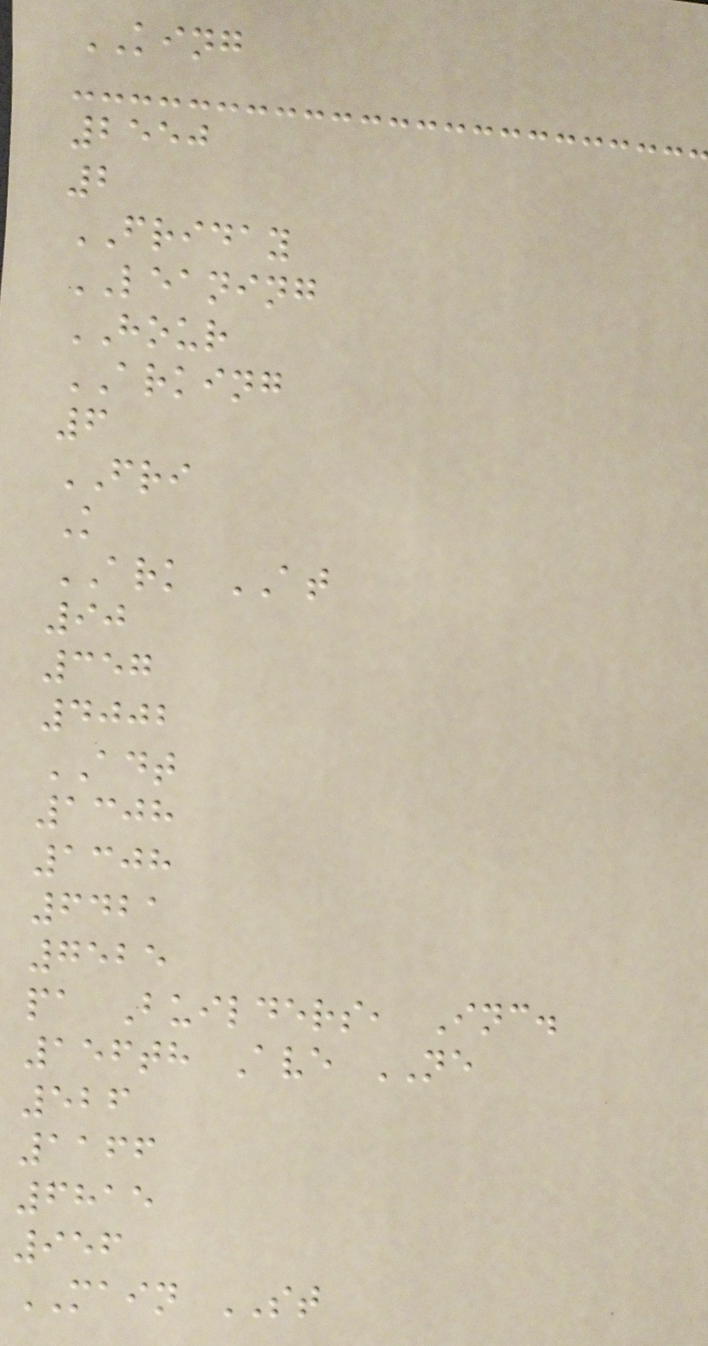KING
2550
2
FRIDAY
LEANING
HOUR
ARKING
6
FRI
K
ARK AT
90
357
4002
ADT
1308
1308
6421
7525
pa Builders, Inc.
156th Ave NE
526
1166
6815
956
MAIN ST
